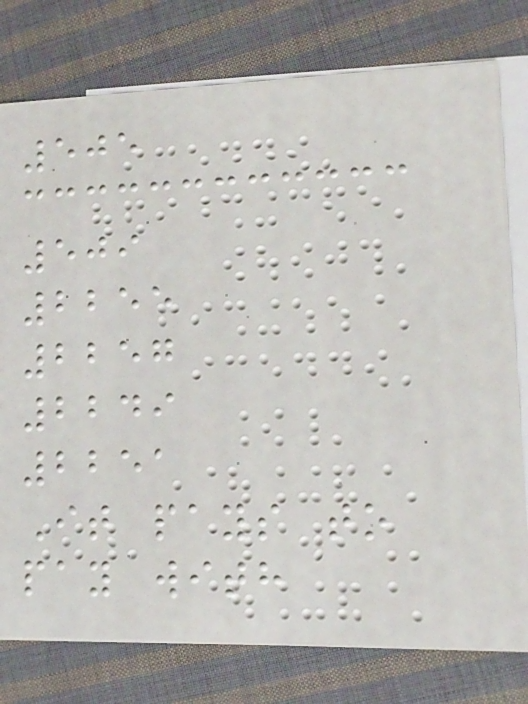505
509
2255
2257
2249
2251
It pays to
pay with
